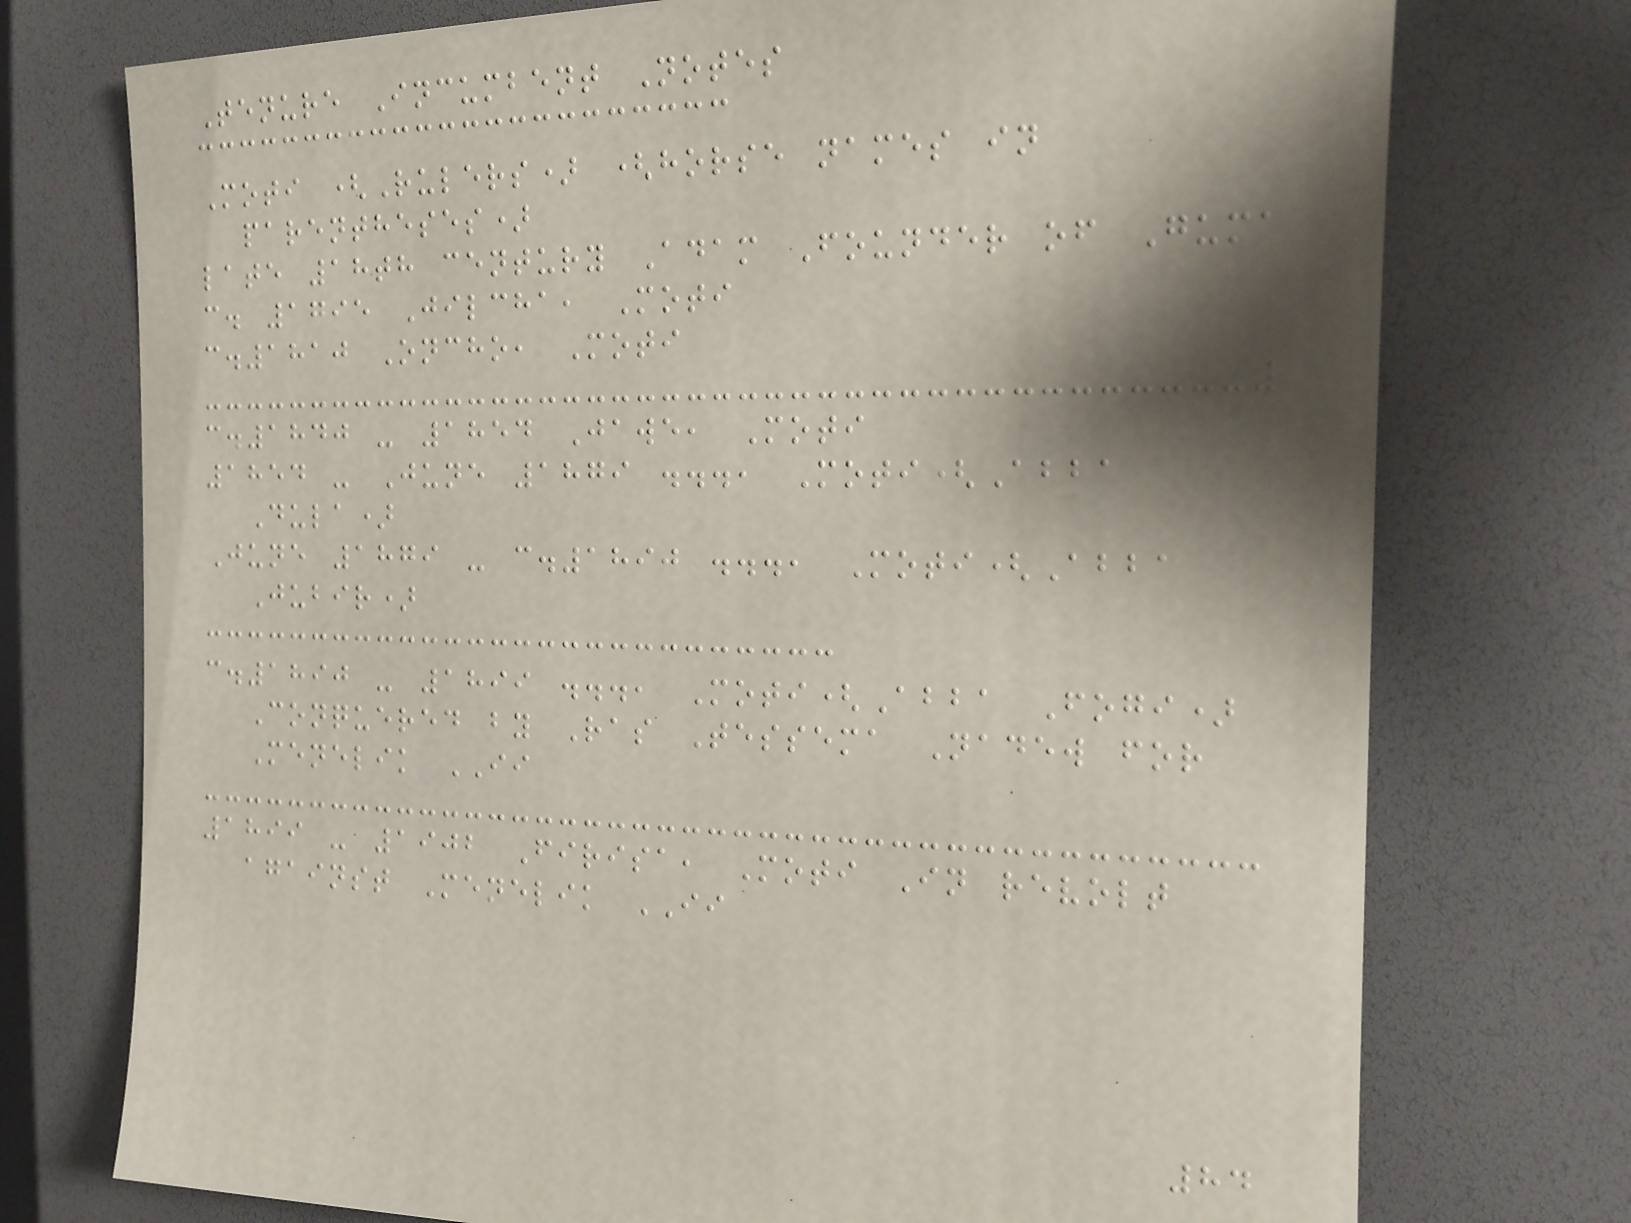Tenure Incumbent Notes
Moti (Rulers) (horse names in
parentheses)
late 18th century Adam Founder of Guma
c. 1795 Jilcha, Moti
c.1810 Oncho, Moti
c.1840 - 1854 Jawe, Moti
1854 - June 1879 ..., Moti(Abba
Dula)
June 1879 - c.1890 ..., Moti(Abba
Jubir)
c.1890 - 1899 ..., Moti(Abba Fogi)
Conquered by Ras Tessema Nadew for
Menelik II
1899 - 1902 Firisa, Moti In revolt
against Menelik II
84
